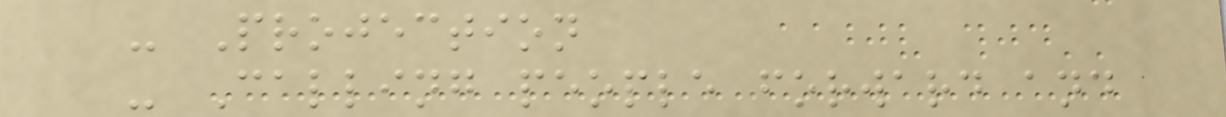- Projection
- Calling people forward and
